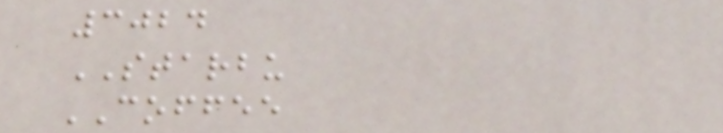3024
STARBU
COFFEE
